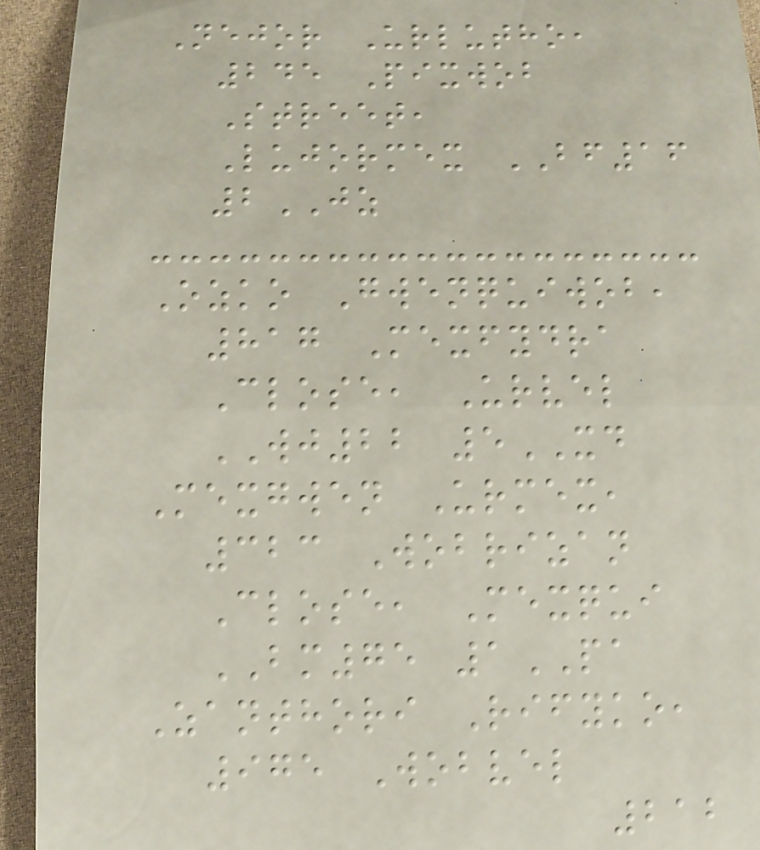Nejor Urlutho,
245 Pixwob
Street,
Lujormex BF16
2JZ
Ozko Gwenquiwob,
817 Mexfydra
Close, Urvel
WJ22 5XD
Mexgwen Urmex,
323 Wobrizan
Close, Mexqui
BM75 1PA
Zanthori Rifyko,
975 Wobvel
212
